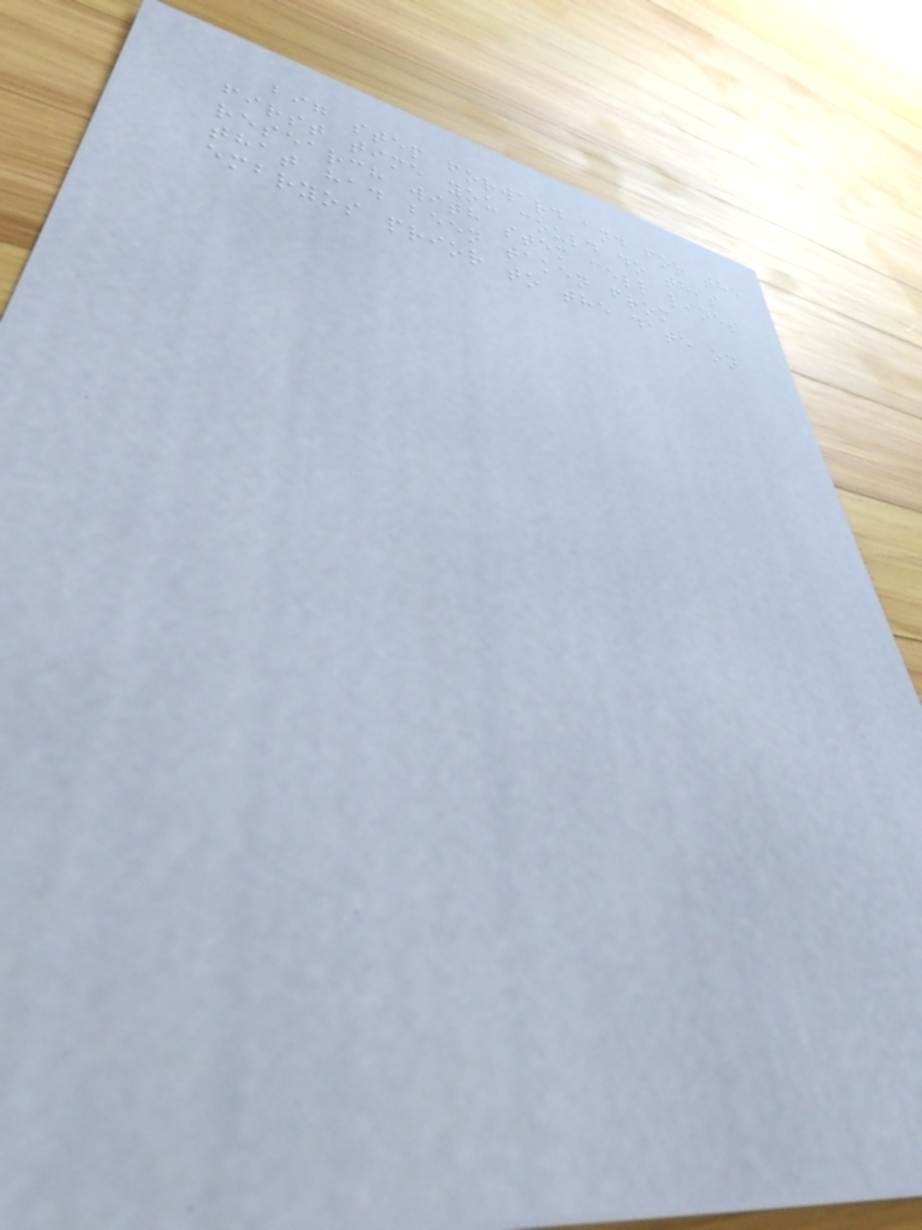big step forward and for the
first time you could do this
research with stem cell lines
that had been taken from
embryos prior to the date on
